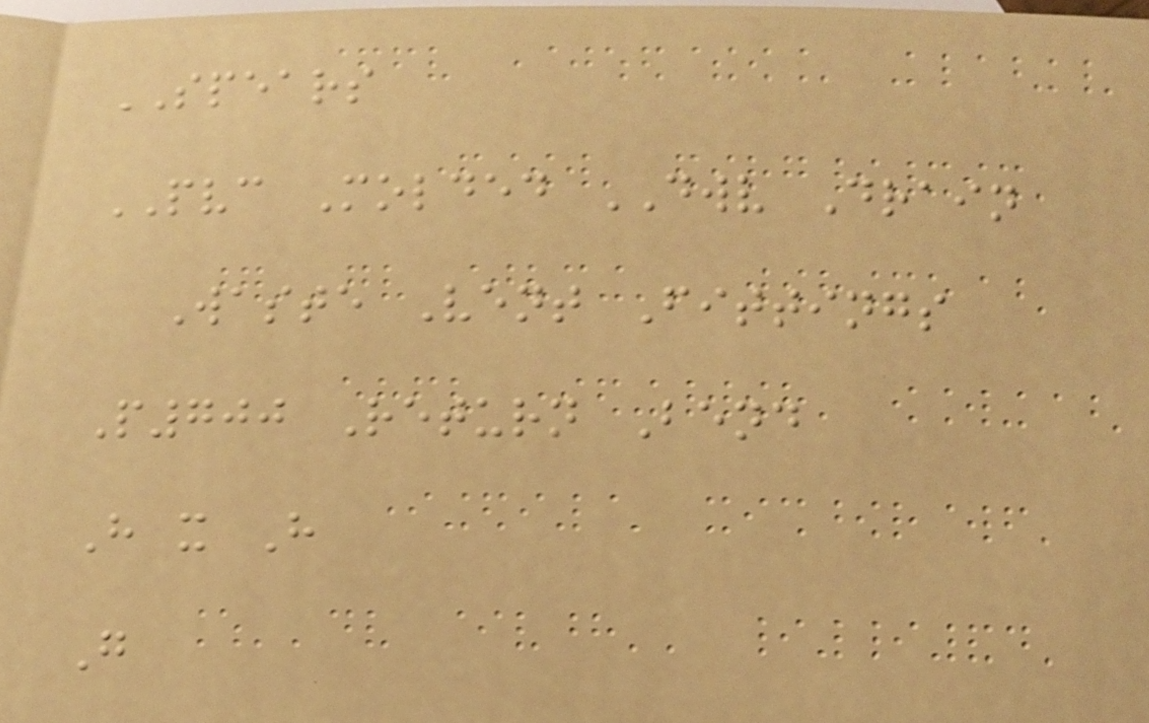SPEARS
PVC Molded DWV Drain
Waste Vent Fittings
P700 Return Bend
H x H
G
